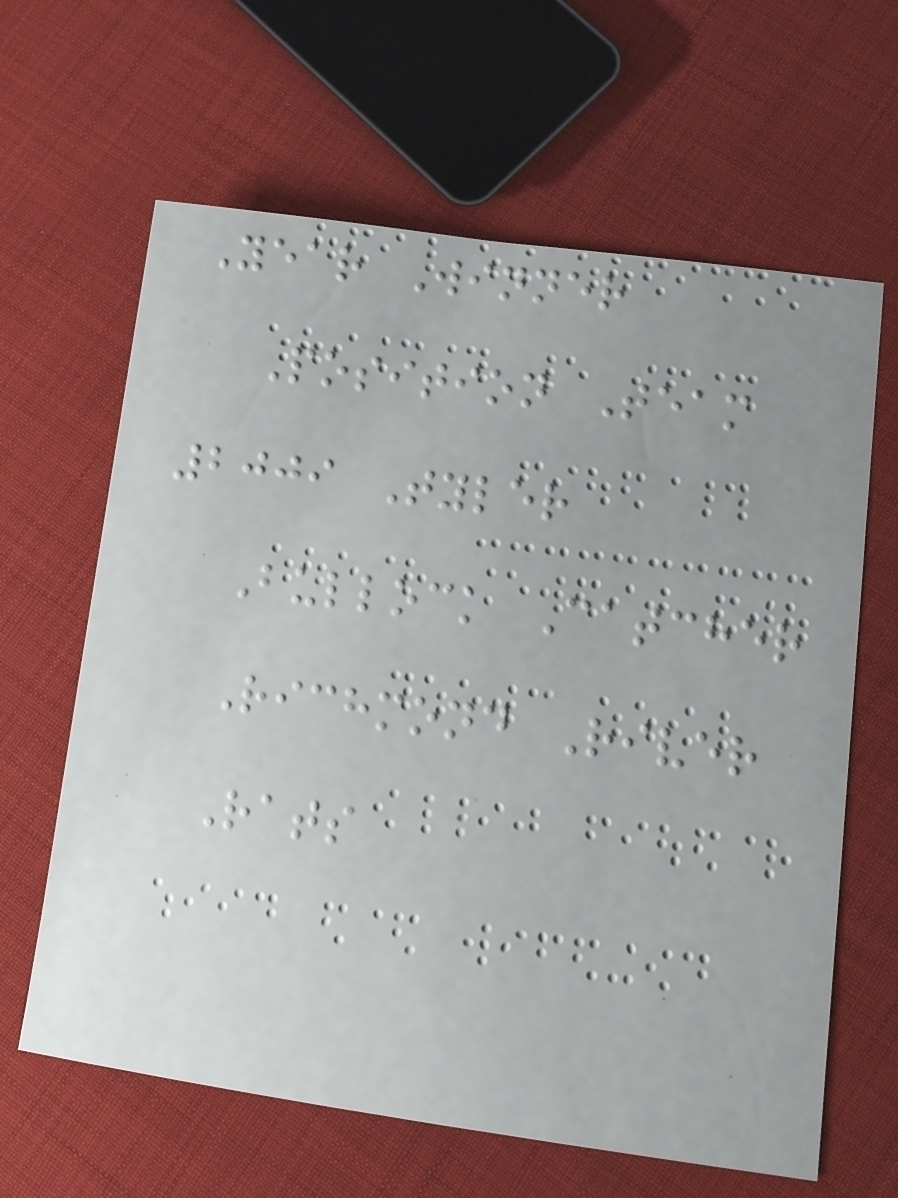Year Winner
Position Team
2009 Tyler
Bullock Catcher
Richmond River
Rats
